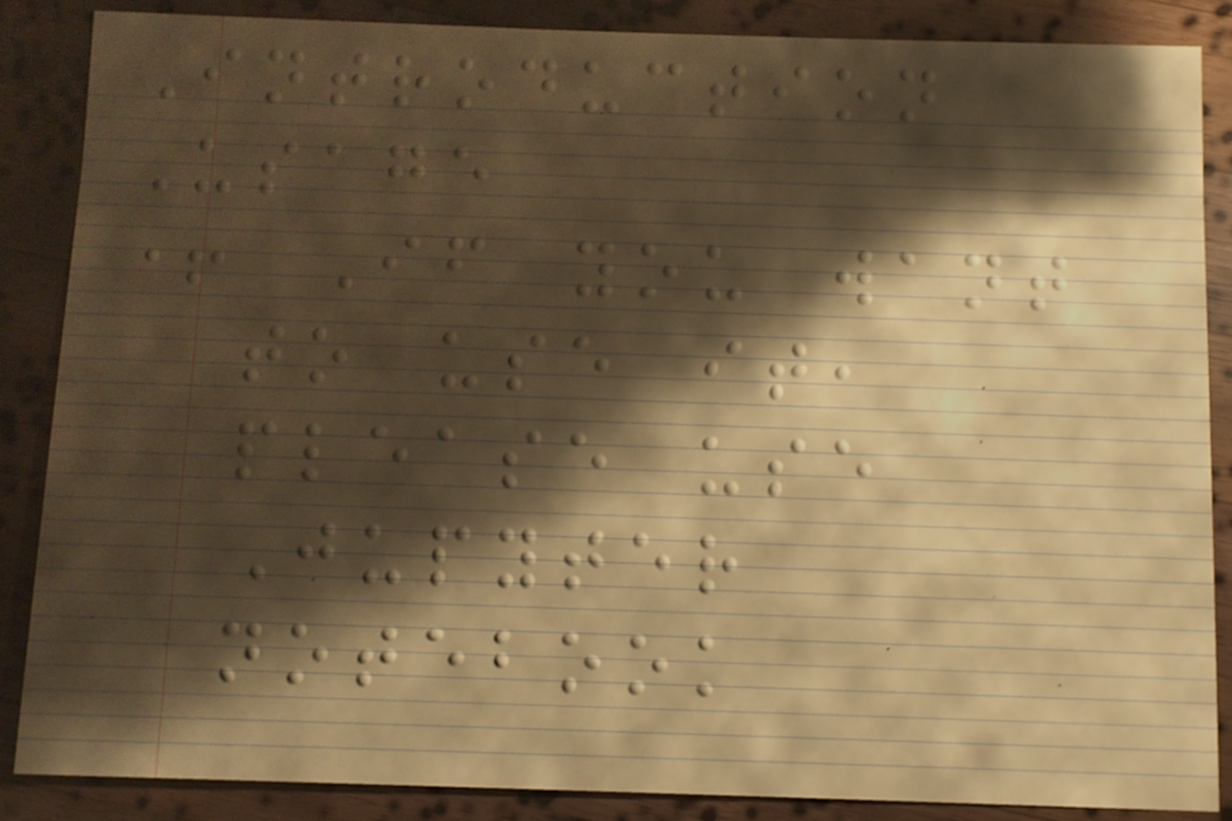Introduction
Usage
+ If you want
to use it,
please use
Jupyter
notebook
